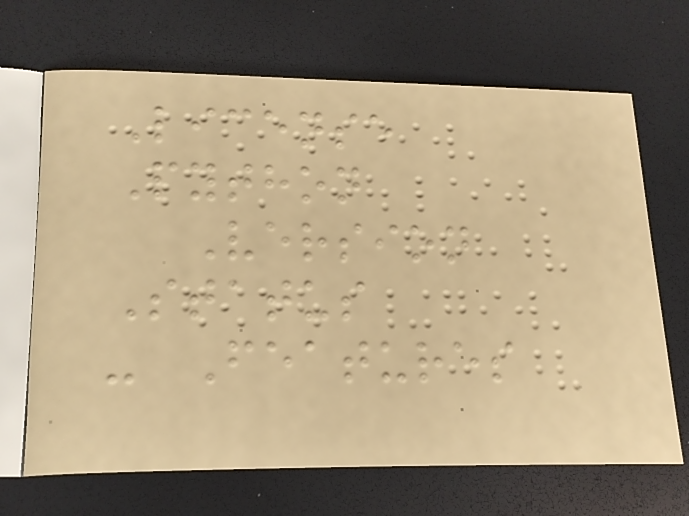License
Python
Version
Status
- Features
